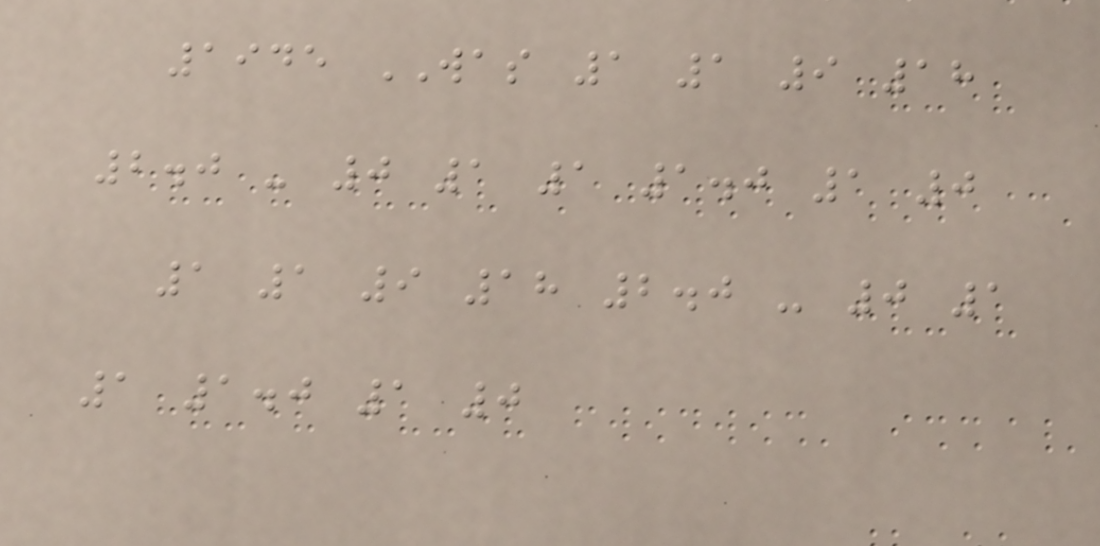1945 WAS 1 1 9 18
2.0 - 0 1 1 1.0 1 0
1 1 9 18 2.0 - 0 1
1 1.0 1 0
